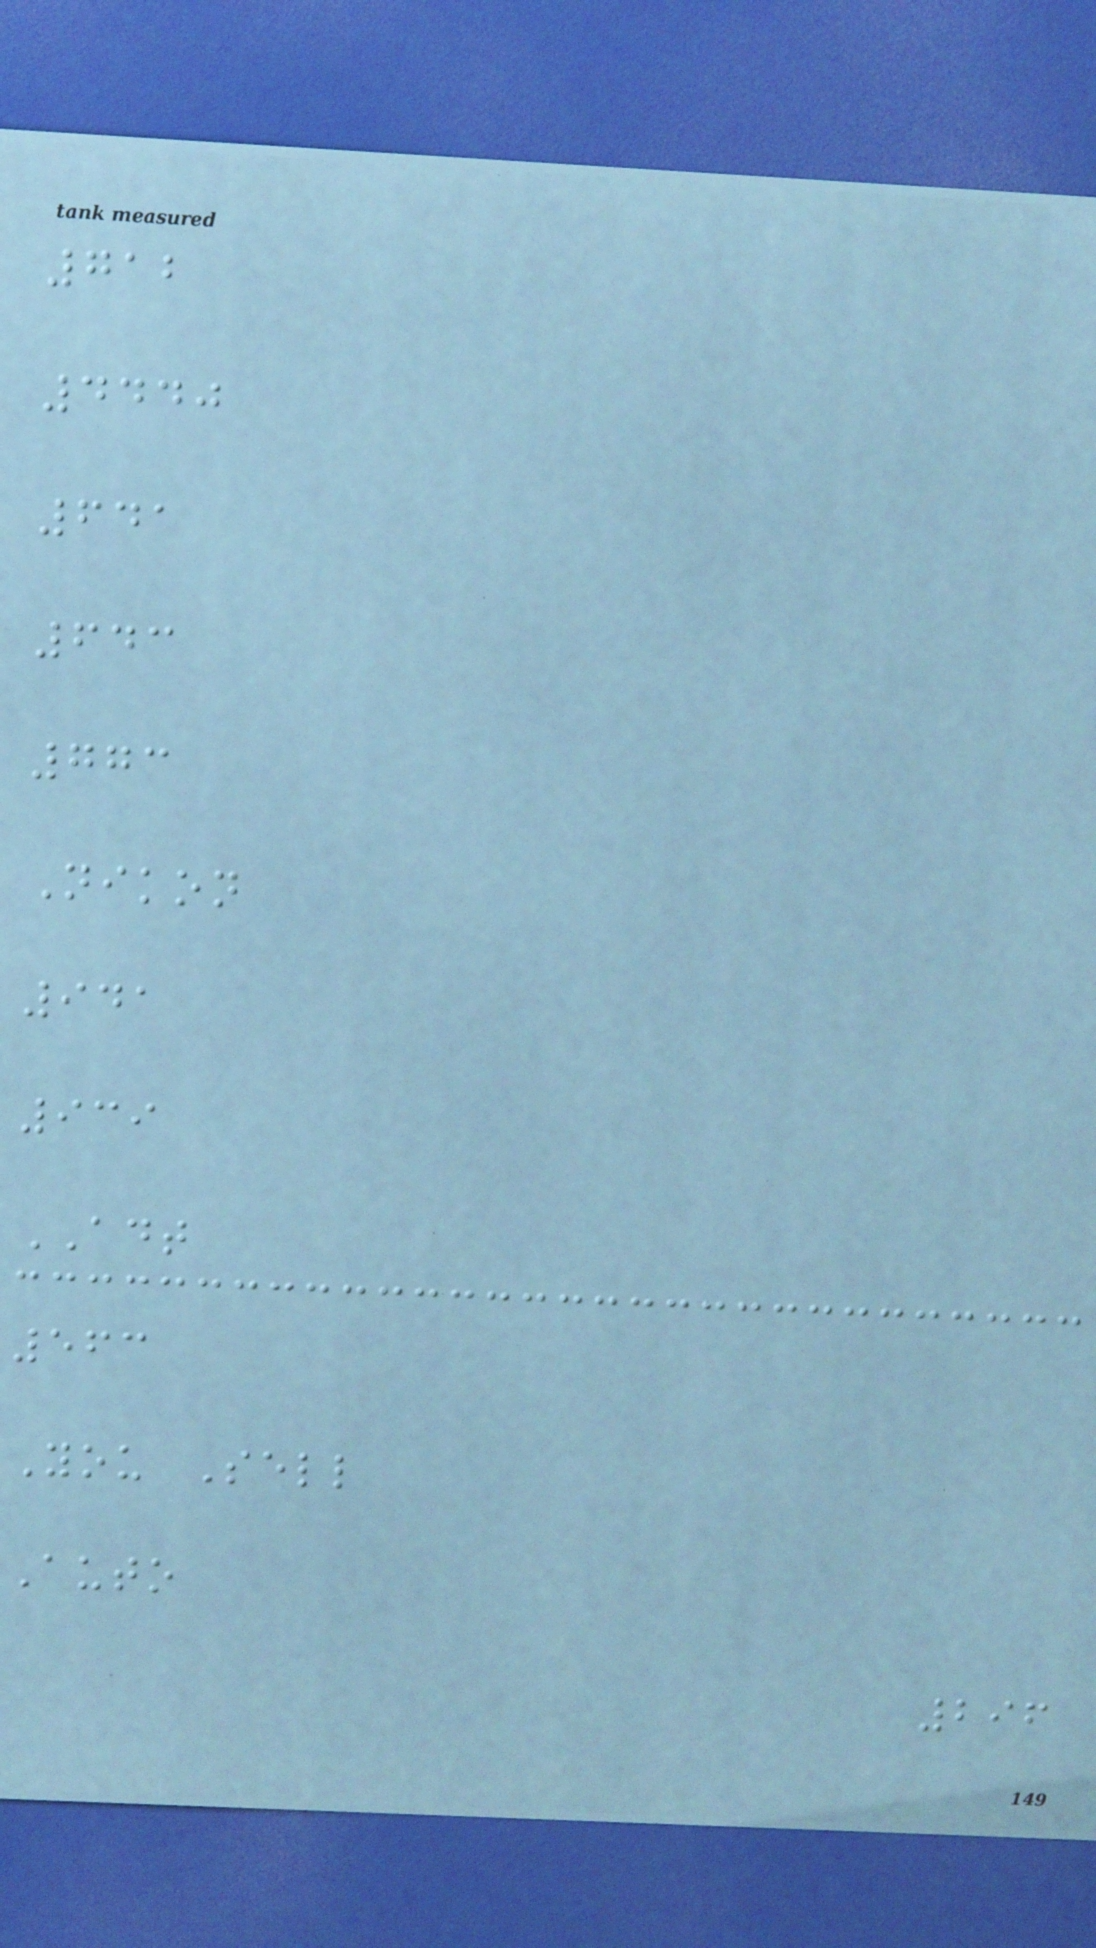712
4440
641
643
773
Nikon
941
939
ADT
563
You Sell
Auto
296
